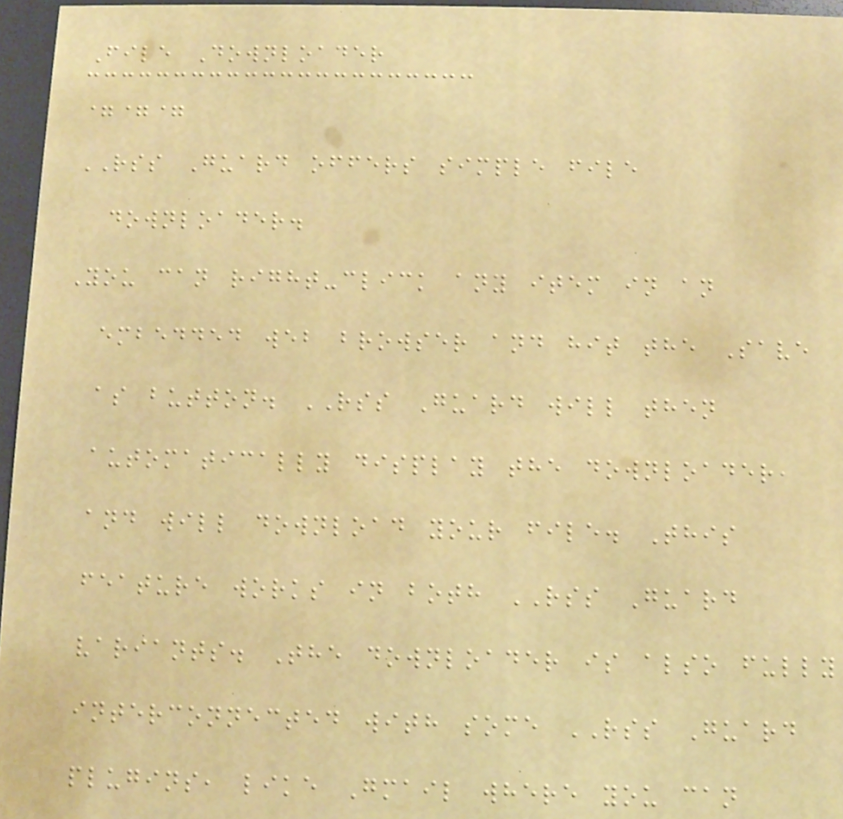File Downloader
===
RSS Guard offers simple file
downloader.
You can right-click any item in an
embedded web browser and hit the Save
as button. RSS Guard will then
automatically display the downloader,
and will download your file. This
feature works in both RSS Guard
variants. The downloader is also fully
interconnected with some RSS Guard
plugins, like Gmail where you can
